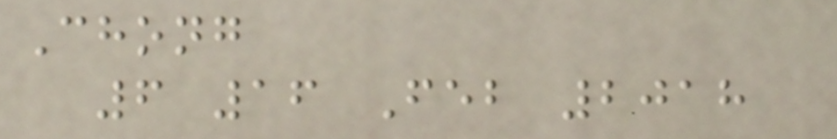Chong
6 16 Feb 2018
